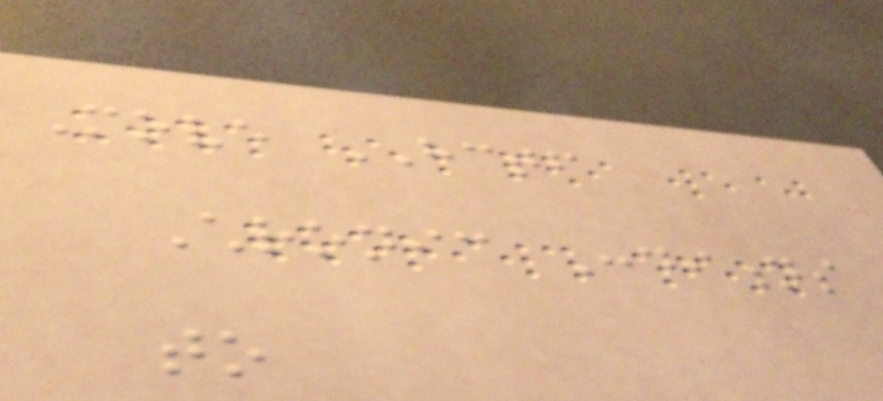Move HCTF
Chronic Conditions
to
